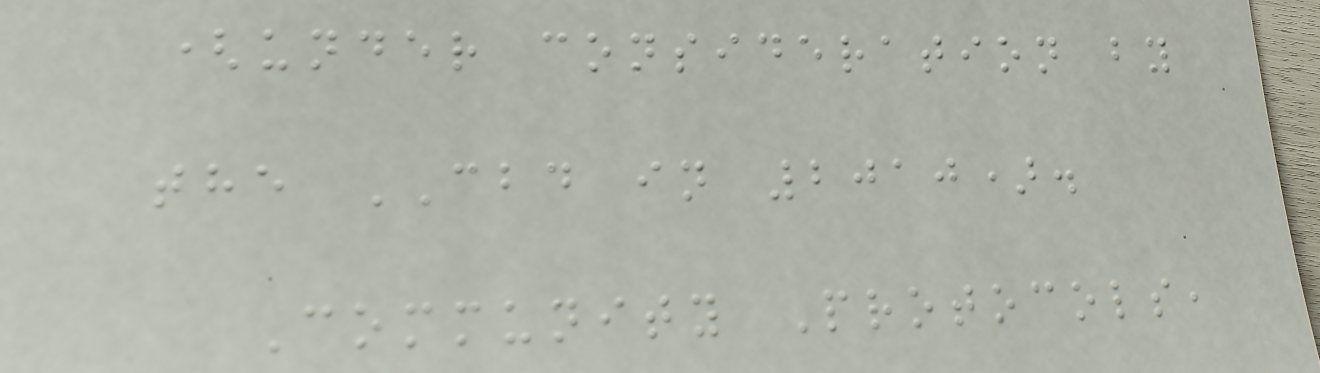(under consideration by
the CBD in 2010).
Community Protocols,
